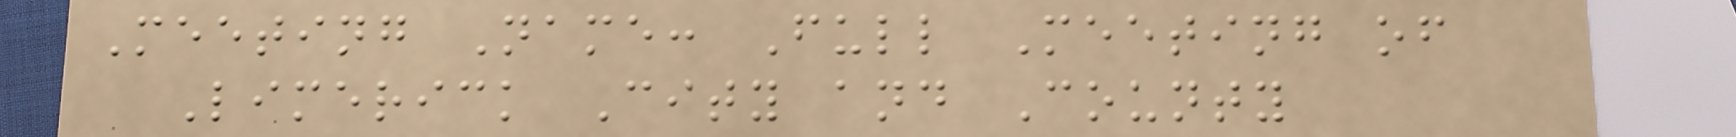Meeting Name: Full Meeting of
Limerick City and County
